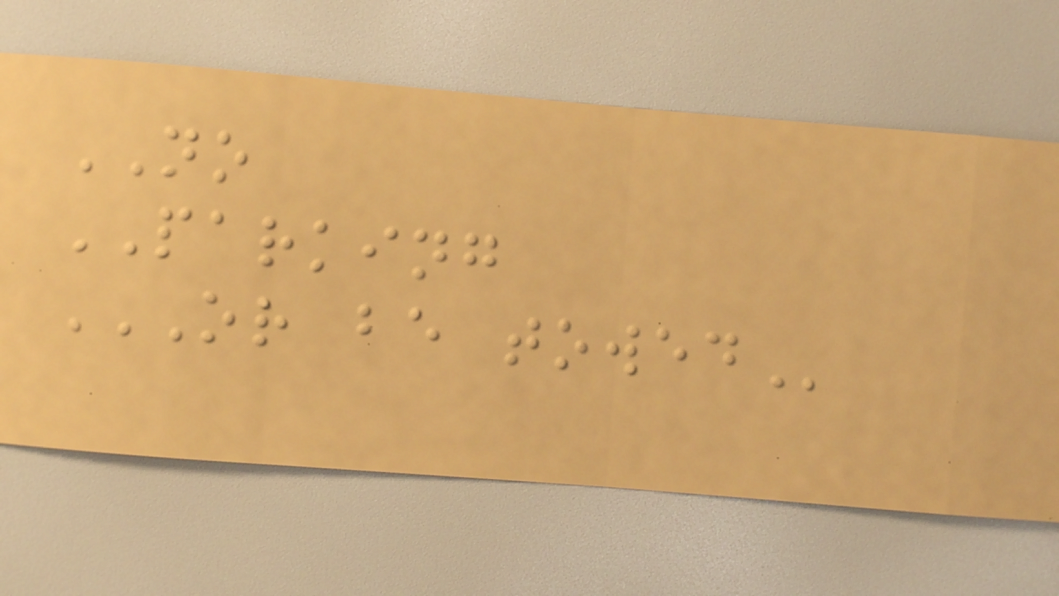NO
PARKING
OR BE TOWED
